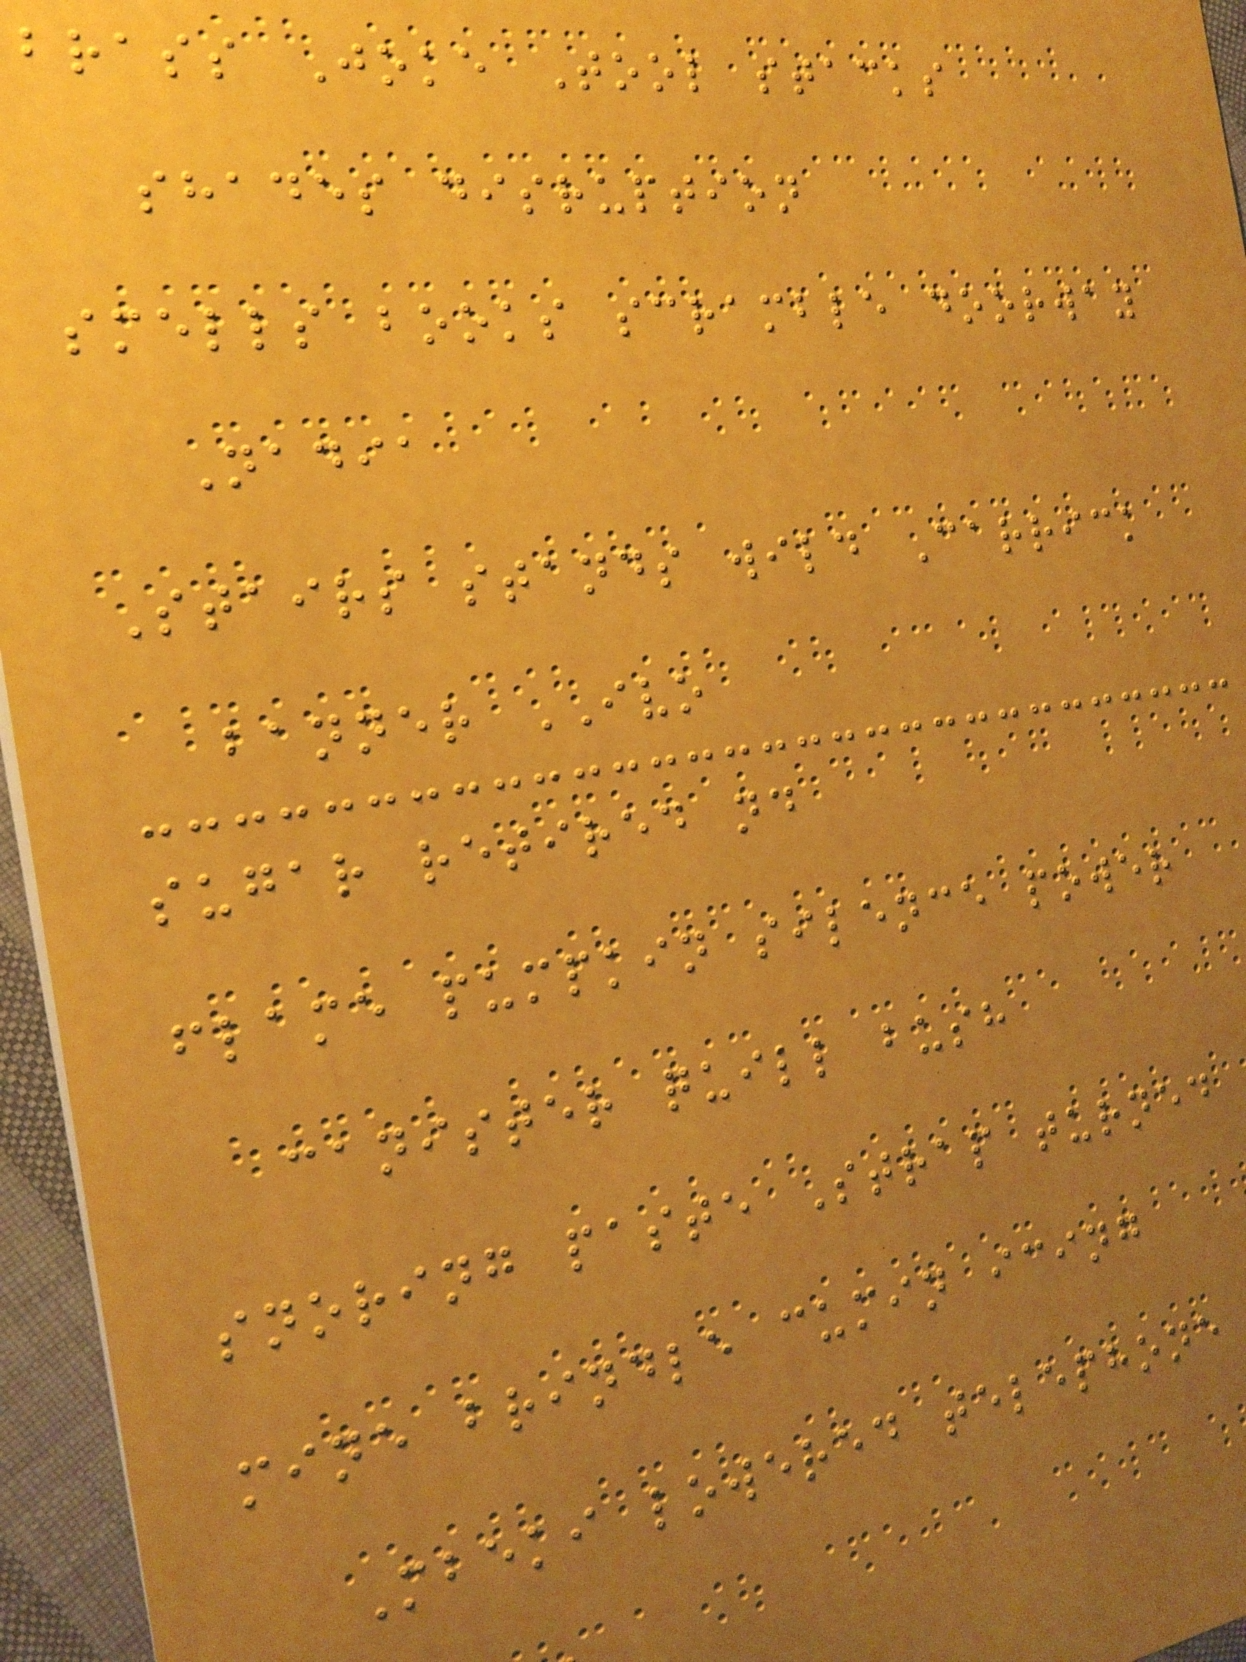brass Joke Tool stacks
shades disruption
smells books scramble doorway
Nadia
Stairs stands wild Carrick
banner IVO
sugar retired nd
flame pumpkin silence power
canister quill bush
snoring paste Strap turned
mine brindle cumin icing
Mbeki lowered telephone
